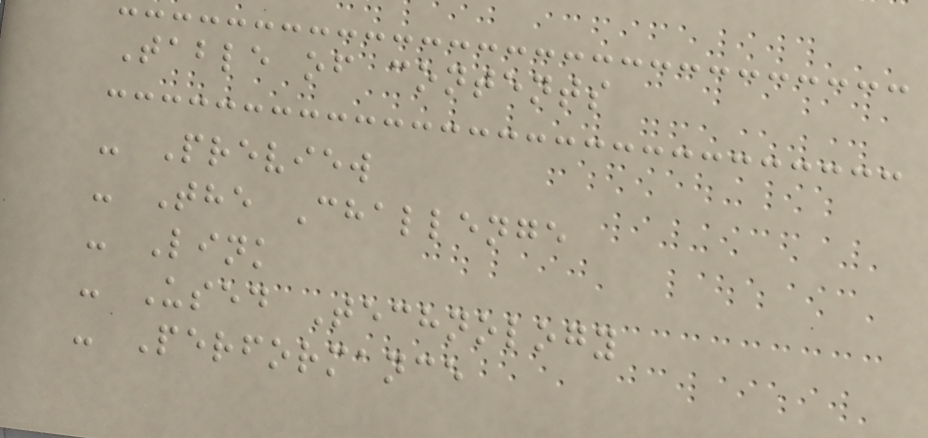Table of contents
- Preview
- The Challenge
- Link
- Used Technology
- Performance
